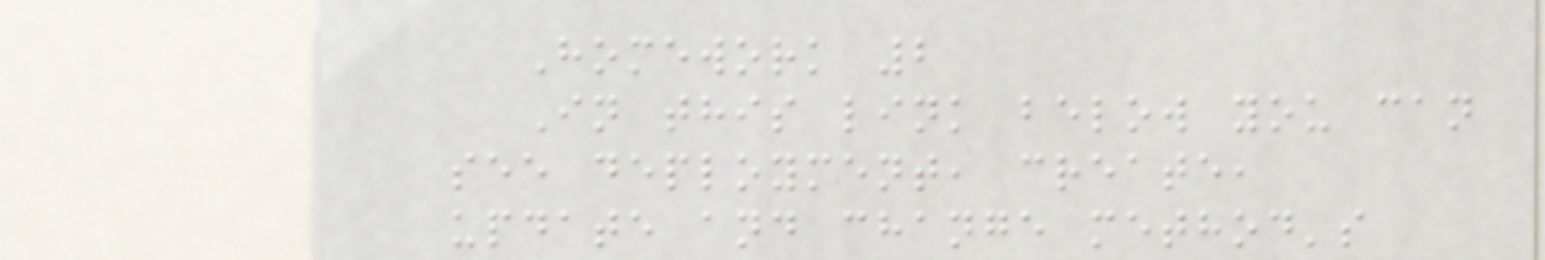Homework 2
In this link below you can
see deployment, create,
update and change method's
